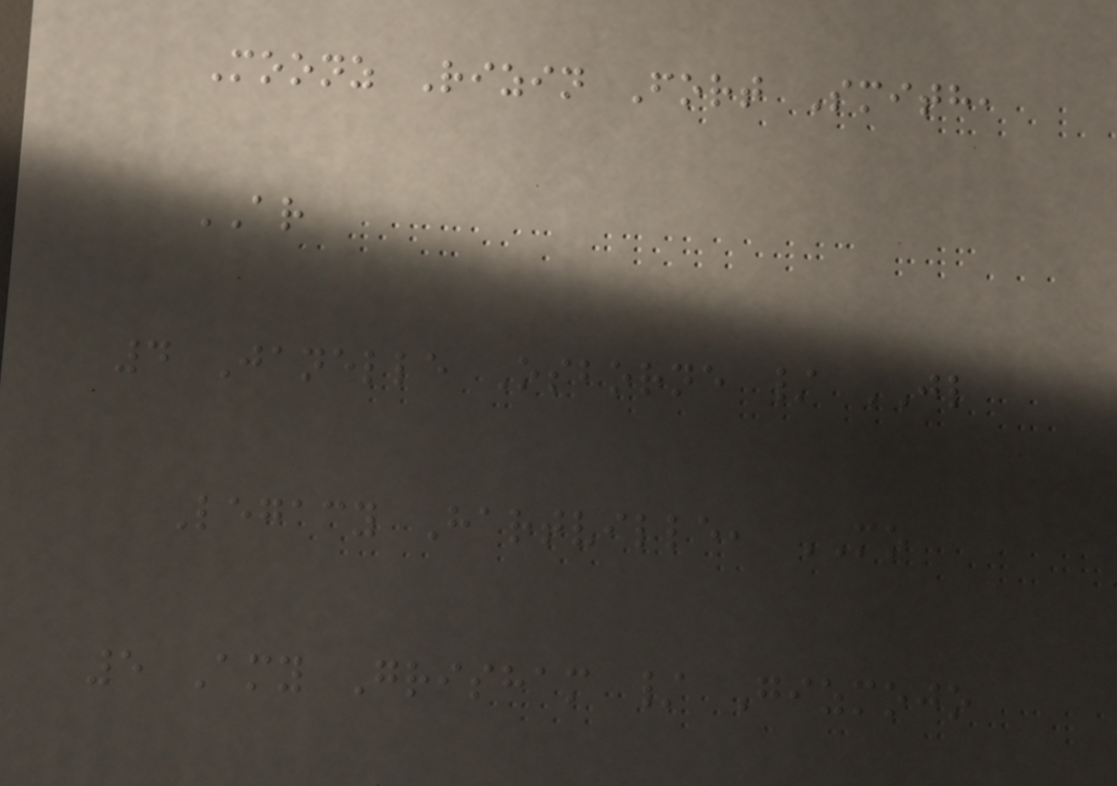Moonz Rizin Fort Smith,
AR
4 Janelle Osborne / JL
Legacy Hartville, MO
5 Amy Grisham / Gizmojo
